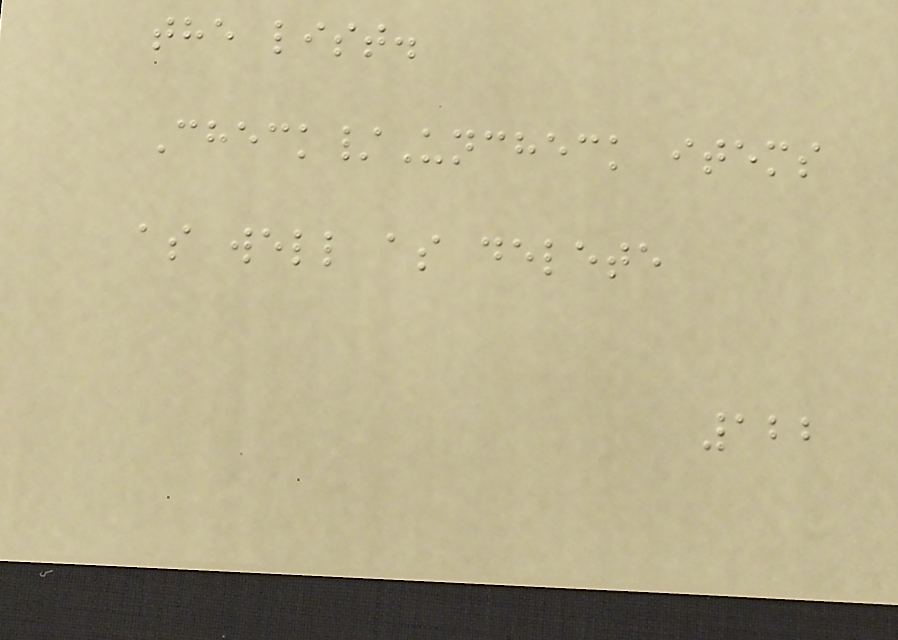the list.
Check/Uncheck items
as well as delete
122
